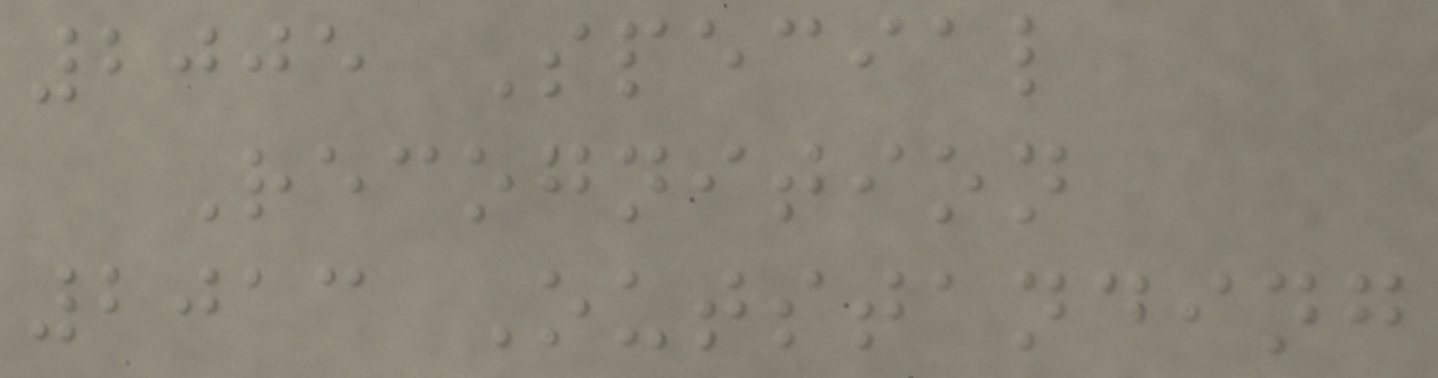2005 Special
Recognition
2013 Outstanding
